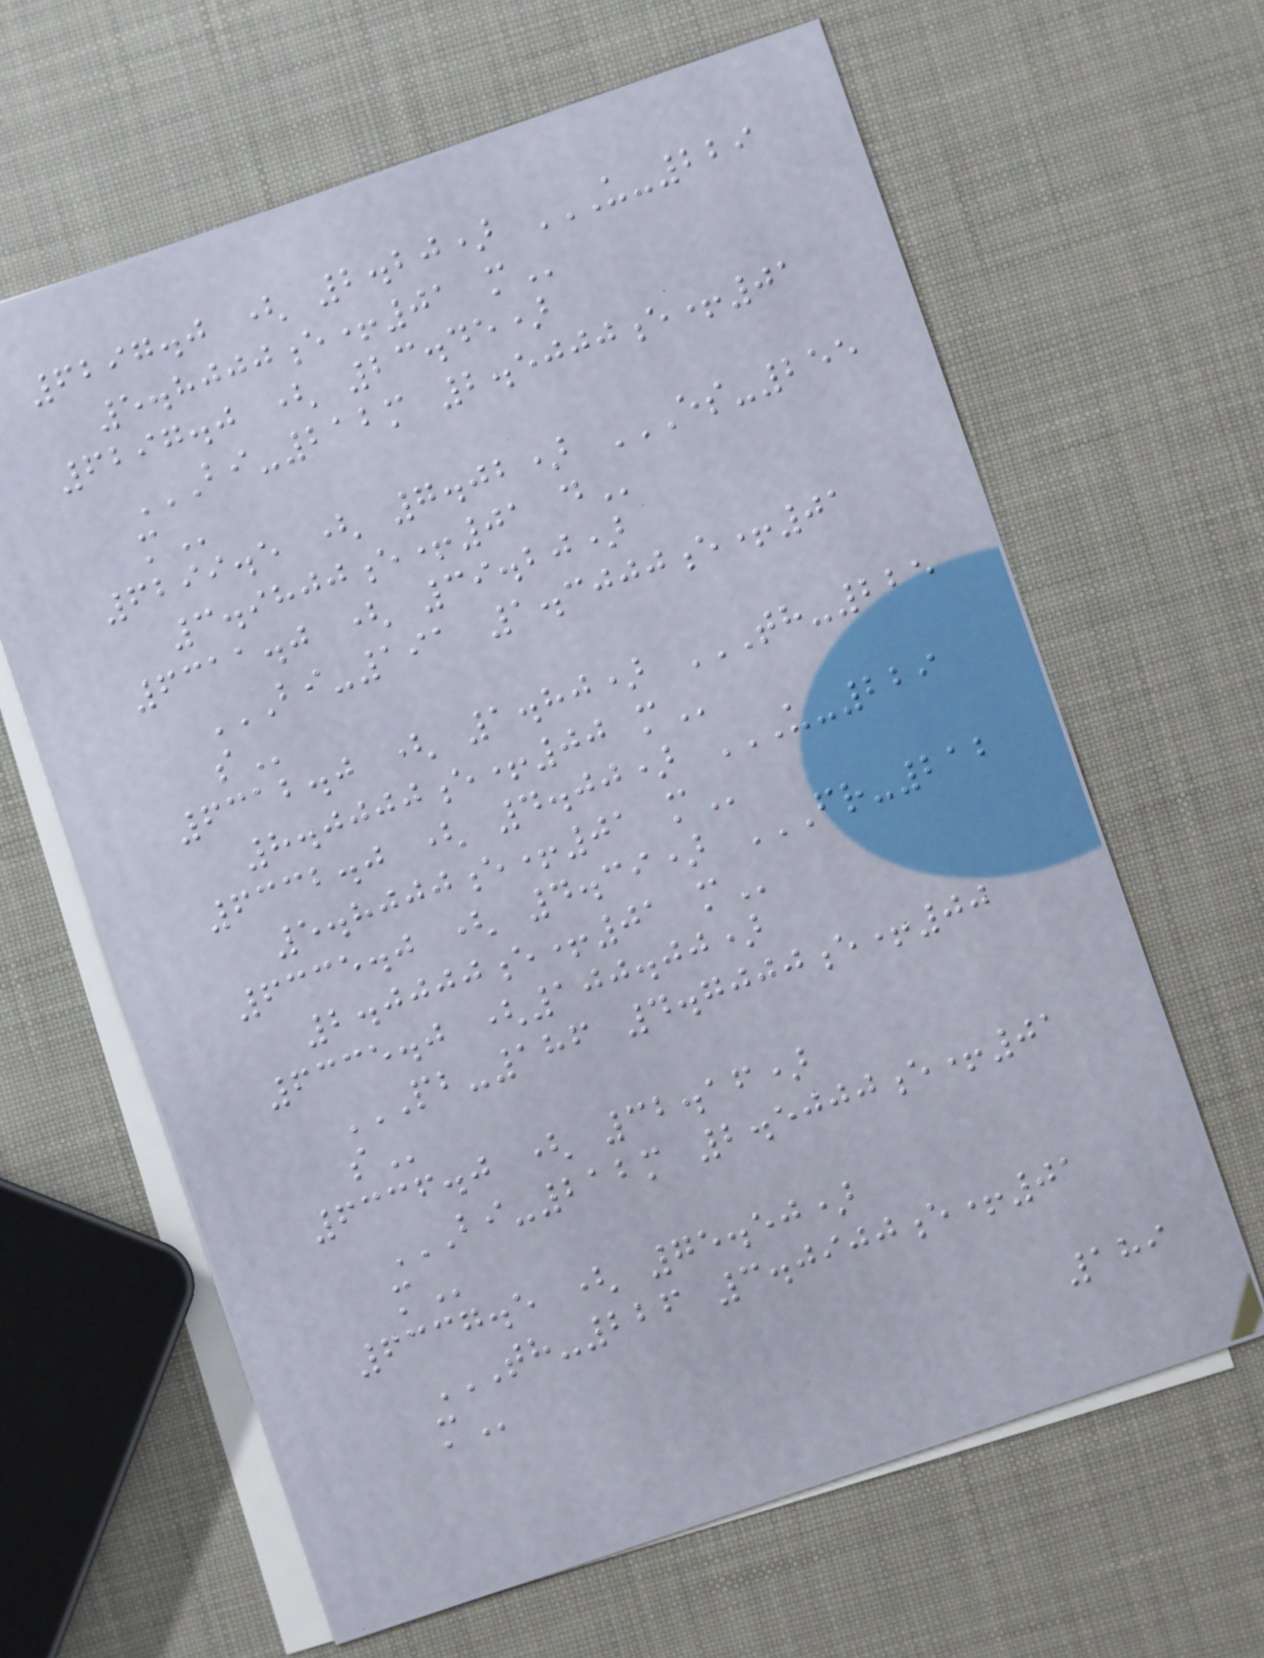6297.0 ( 2.20) U-229
5.8000E+01 M
6297.0 ( 23.45)
BI-212M 2.5000E+01
M
6299.5 ( 7.02) ES-255
3.9800E+01 D
6311.0 ( 39.20)
BI-191 1.3000E+01
S
6312.0 ( 1.80) TH-225
8.0000E+00 M
6332.0 ( 4.00) U-229
5.8000E+01 M
6335.0 ( 4.39) FR-212
2.0000E+01 M
6335.0 (100.00)
PB-186 4.7000E+00
S
6336.0 ( 32.16)
BI-212M 2.5000E+01
M
6337.5 ( 75.50)
TH-226 3.0900E+01
M
189
